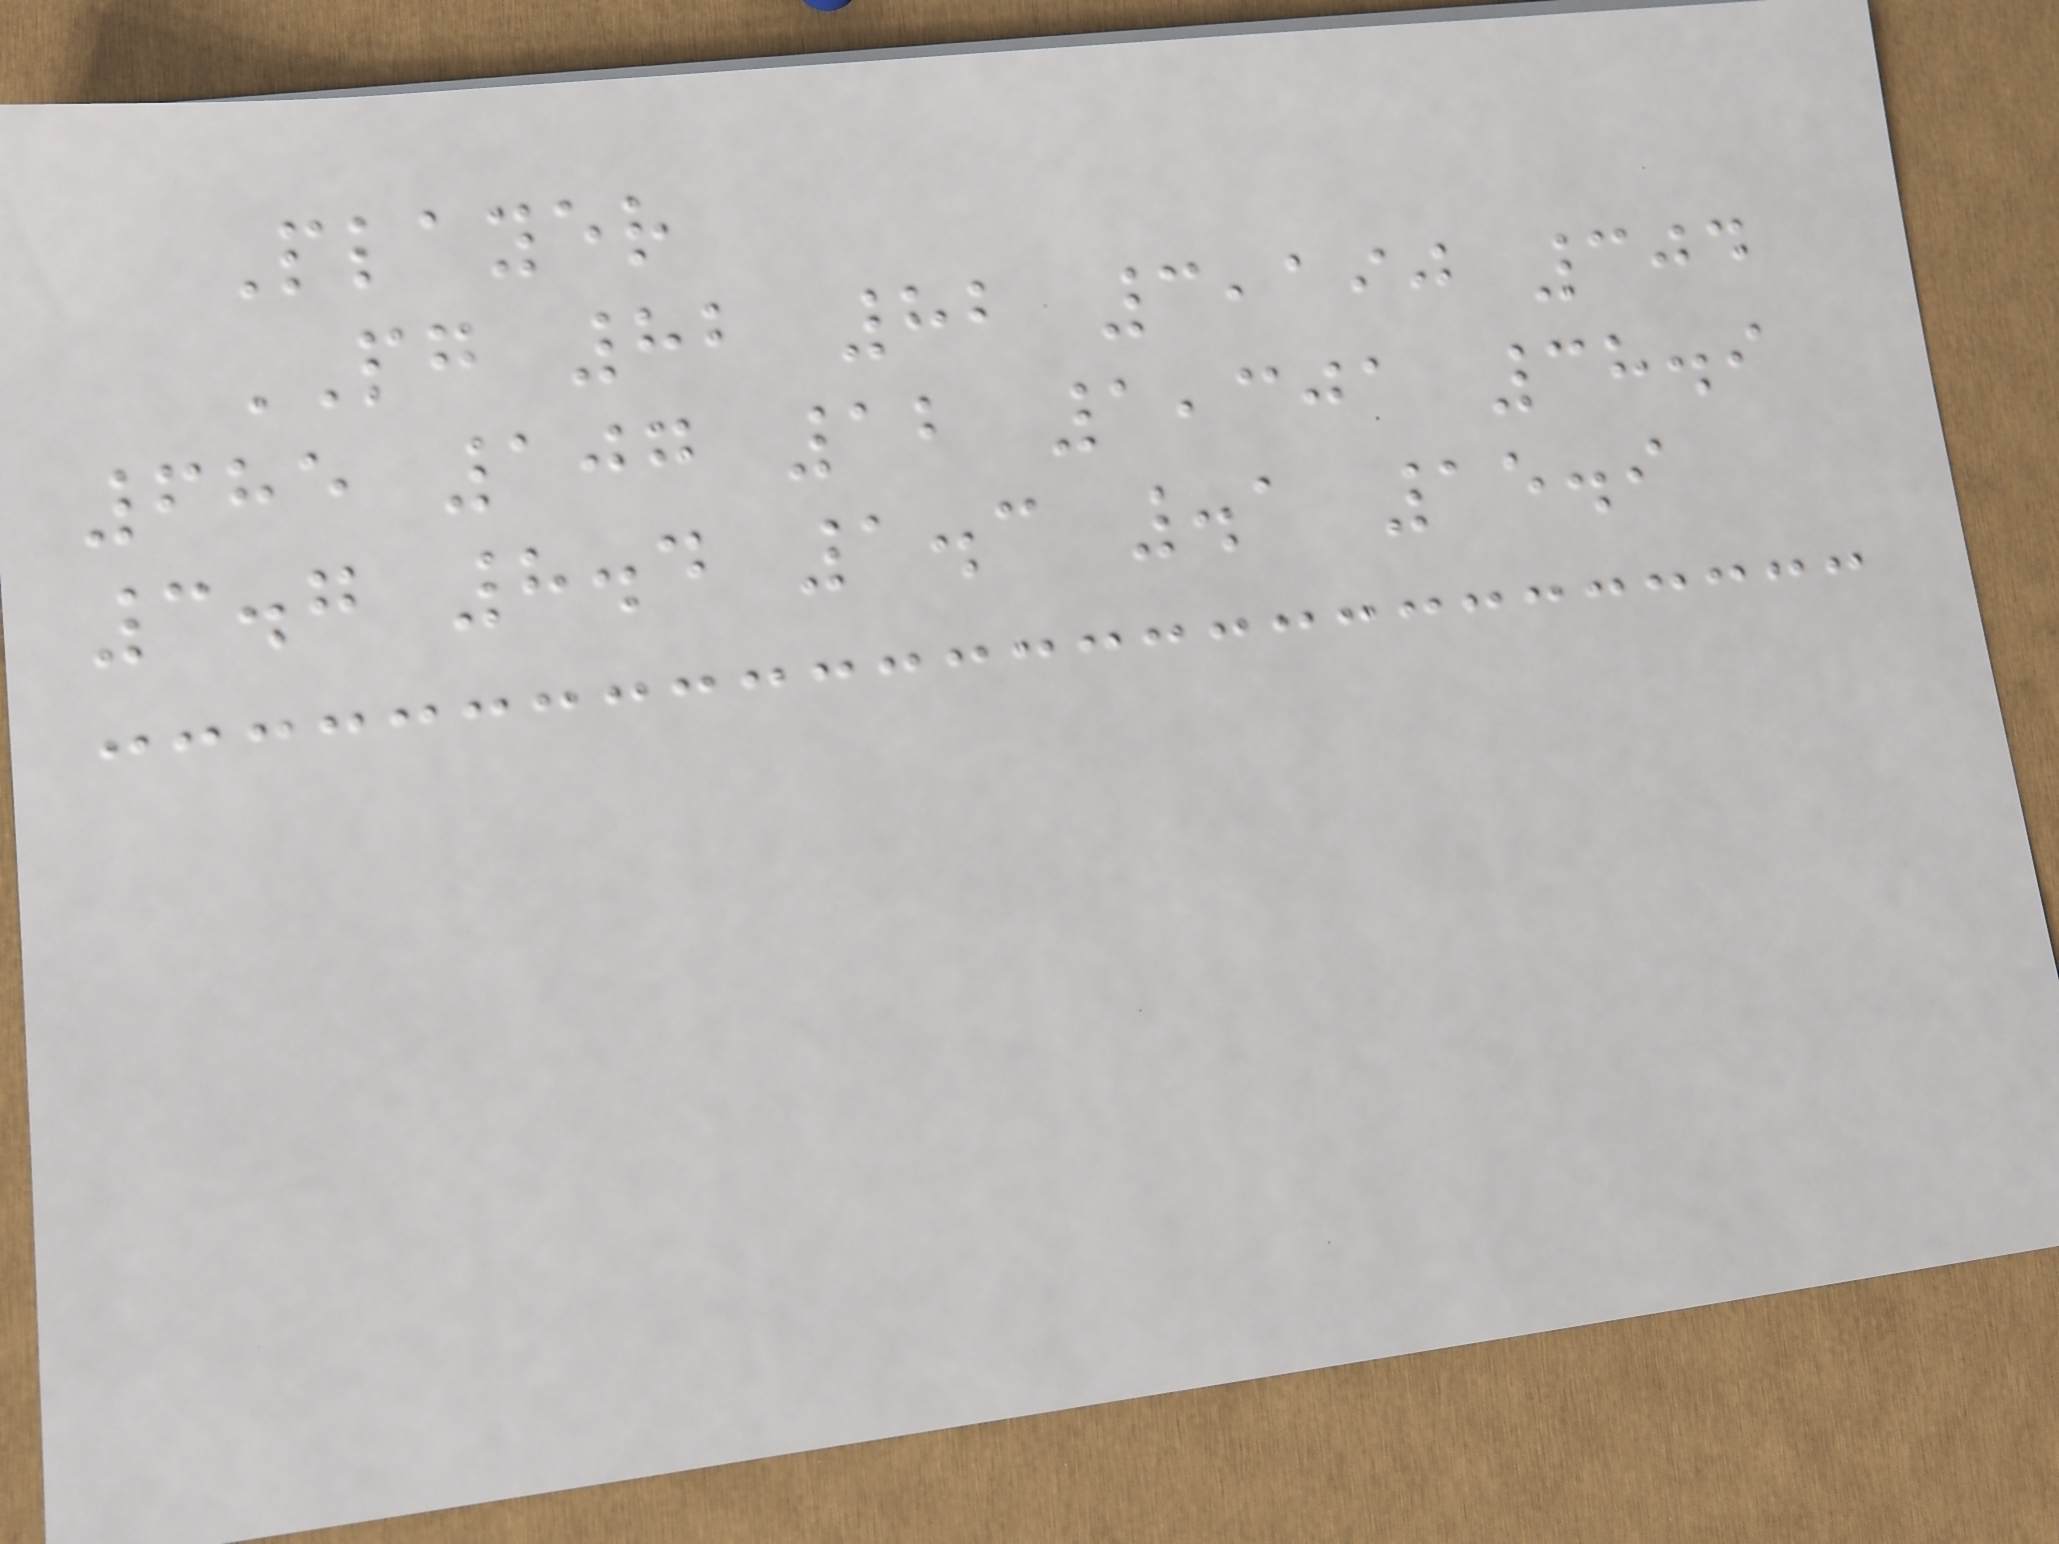Player
PG 82 82 3,190 304
685 107 12 1,301 38.9
3.7 8.4 1.3 .1 15.9
